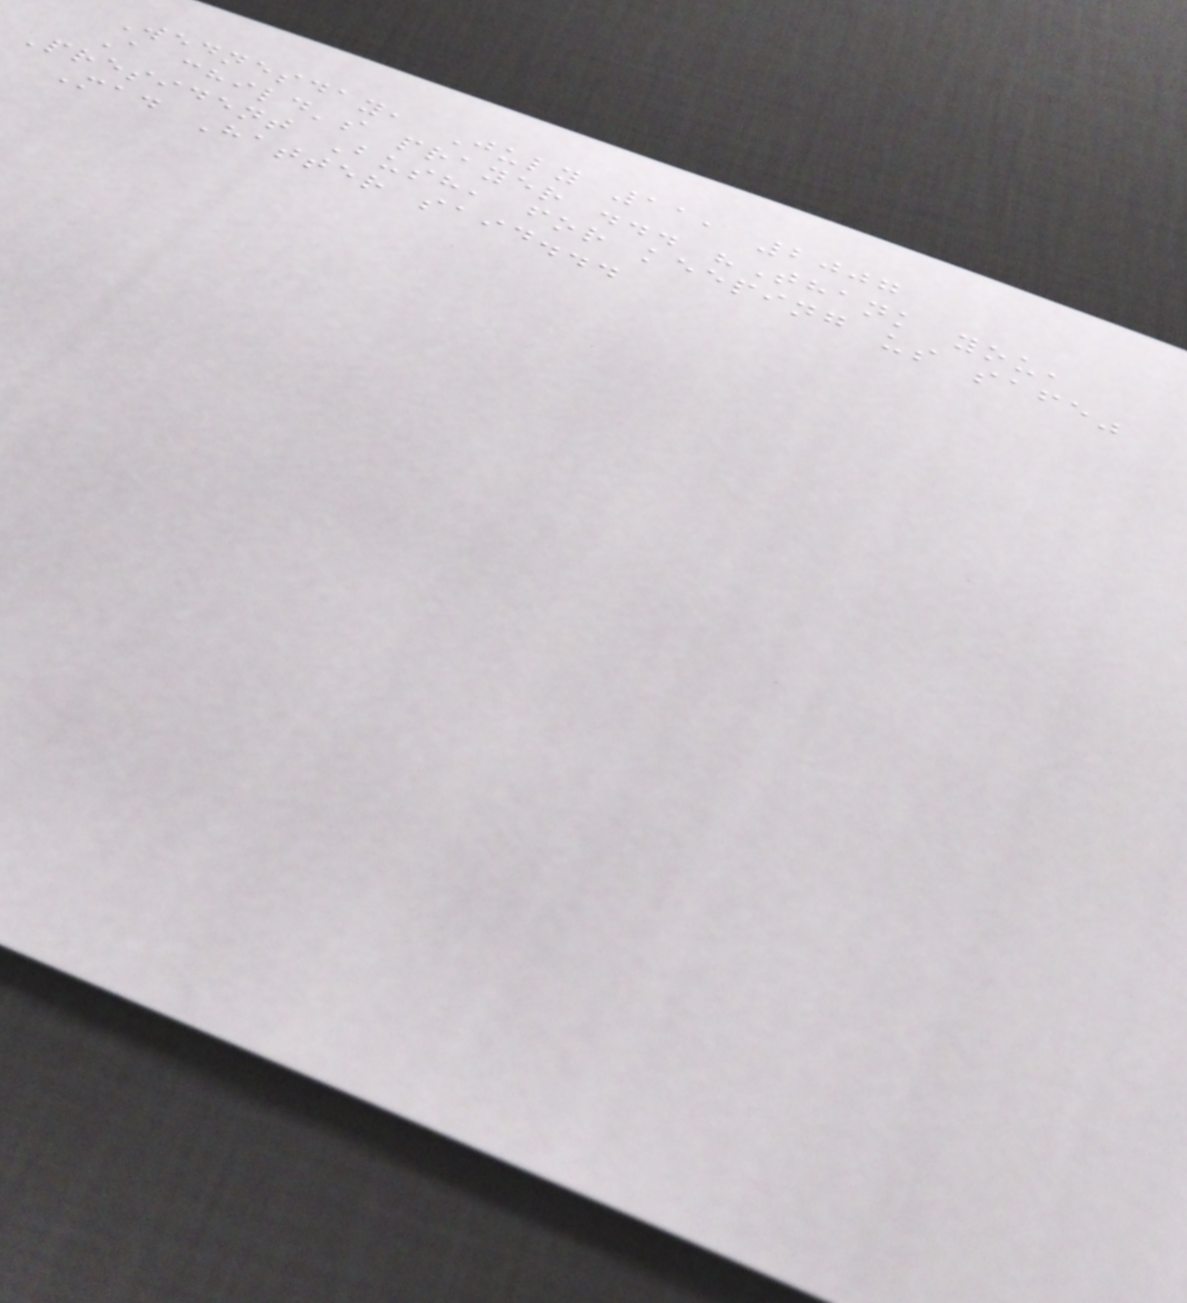Wednesday, July 11, 2007
A child's prayer ... "Thank you,
President Bush, for keeping us safe"
Mad Hatter said...
